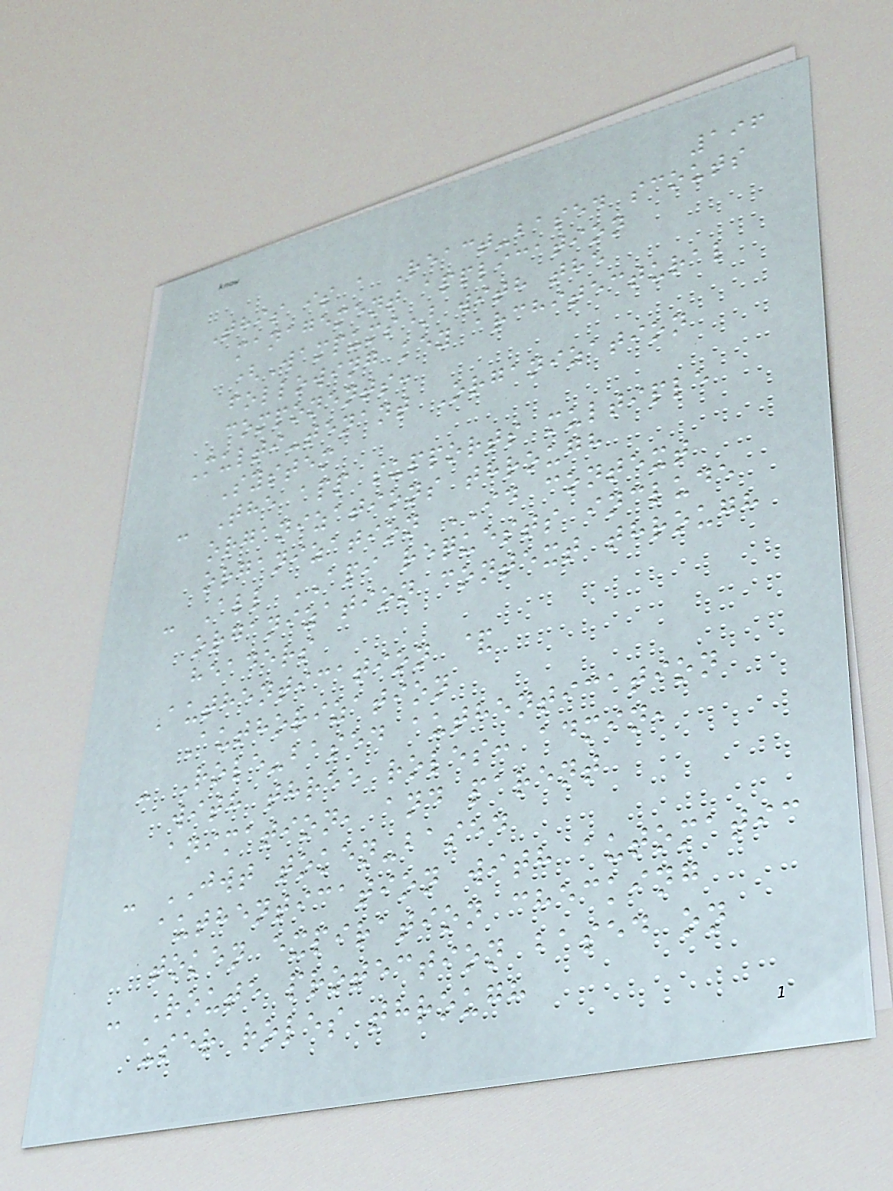196
This is a React-based scouts
management application
(Wampums) with the
following key architectural
components:
Multi-tenant Organization
System
- The app supports multiple
organizations through
organization ID context
- All API requests include
organization context through
headers
Authentication &
Authorization
- Role-based authentication
with three roles: admin,
animation, and parent
- JWT token-based
authentication with automatic
token expiration checking
- Route protection based on
user roles through
